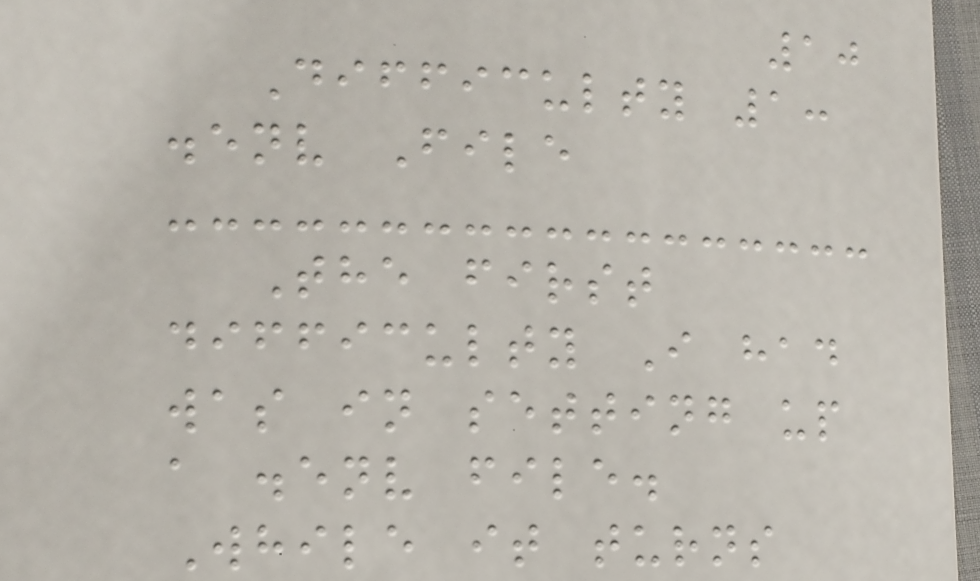10
Difficulty 1:
.env File
The first
difficulty I had
was in setting up
a .env file.
While it turns
